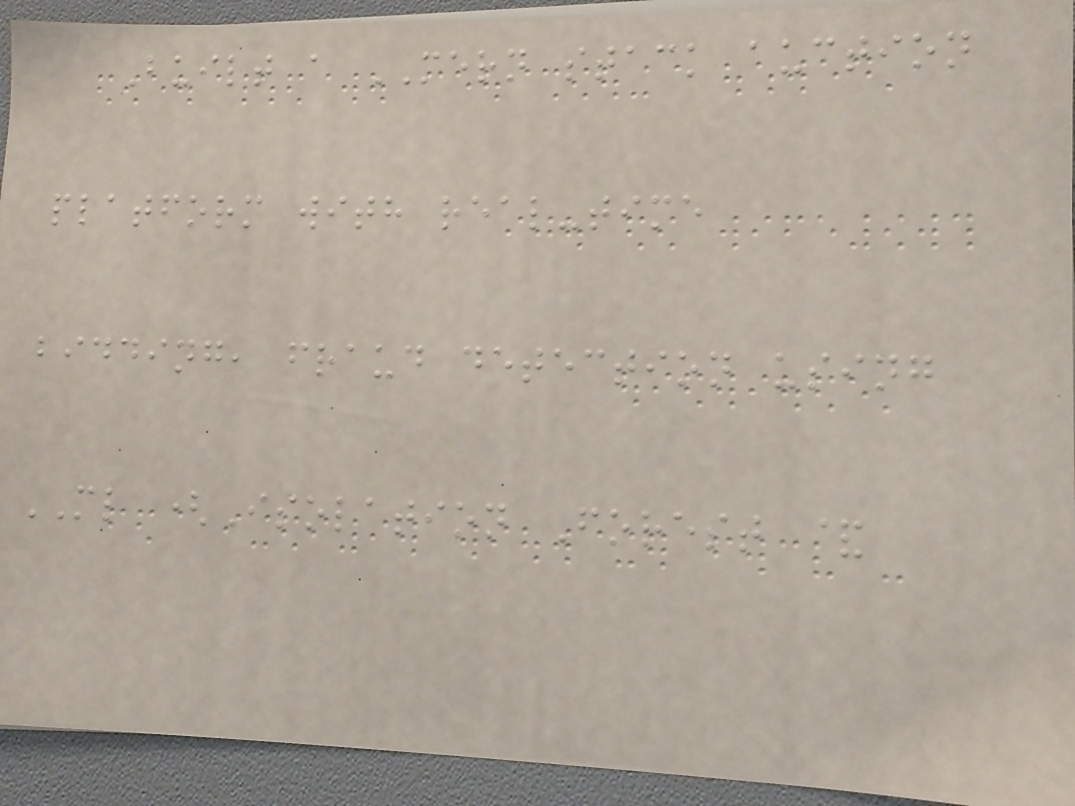Built a MERN stack auction
platform with real-time
bidding, fraud detection using
ML (Isolation Forest &
